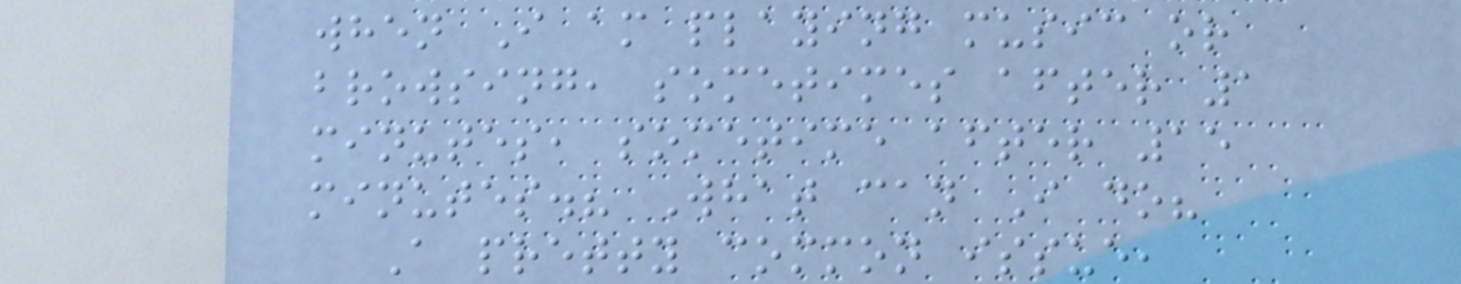when I am playing music or
browsing, sometimes after 1
minutes, sometime after 15
minutes.? What can I do?
A pretty common issue,
